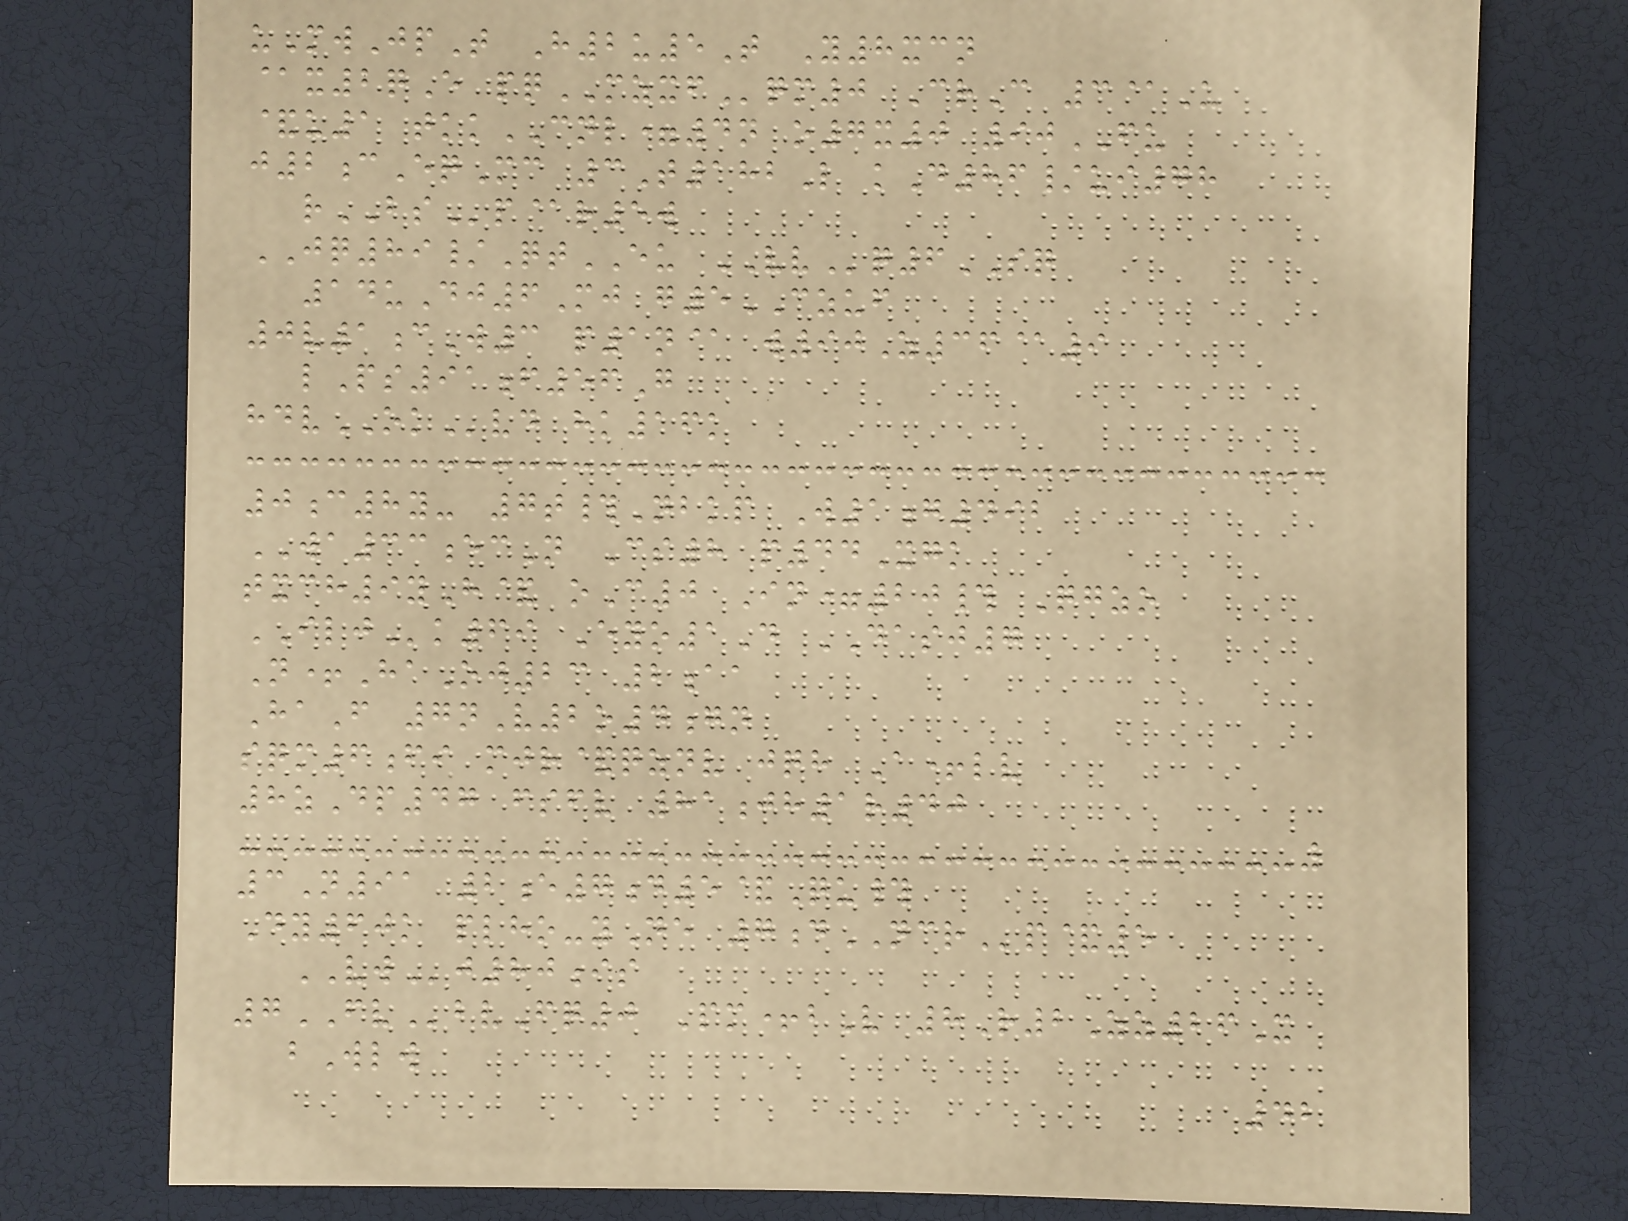uMwJpT H2u5T Y8xcn
@x2qE pqMZXFqm0 CrC 3@U
&u1 tkkCNL=4n o7x0 90FU
j2cEqMc 3T182L kD86/ui78
rBSp@r5w
JQ89/QtEU VVq6SQ
14uDj6Mj g5CZUF
0v1cW3 p1n@ w90Z36@9
lPs91f56G
hdvOKvd hk16k
0c8y- 7t#Nbkp W1g492
WA33ecN Cs8 p44Xgk
txch9yH& oC0 In=20# Qgzo
ILJk69 Eyo1D DASJ7
N+HaOj23 2aa
HaF 7nV2o4gn
sqm6fi mjr&qznv jqh A+lv
8zDp47 fsfv 81jh1r40
3N91 2e7d5&Qu#
Dy60k plho-yNe 7dNCRp&5
VWj80is
7FVbvFq0 Pm+bV 8R2Zz26X
bWlw
42
